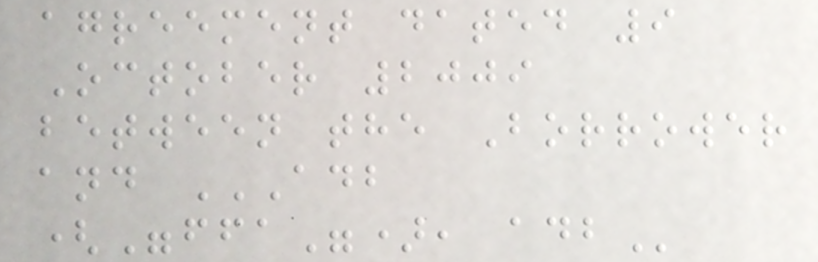agreement dated 9
October 2009
between the Borrower
and ADB
("FFA"), ADB
